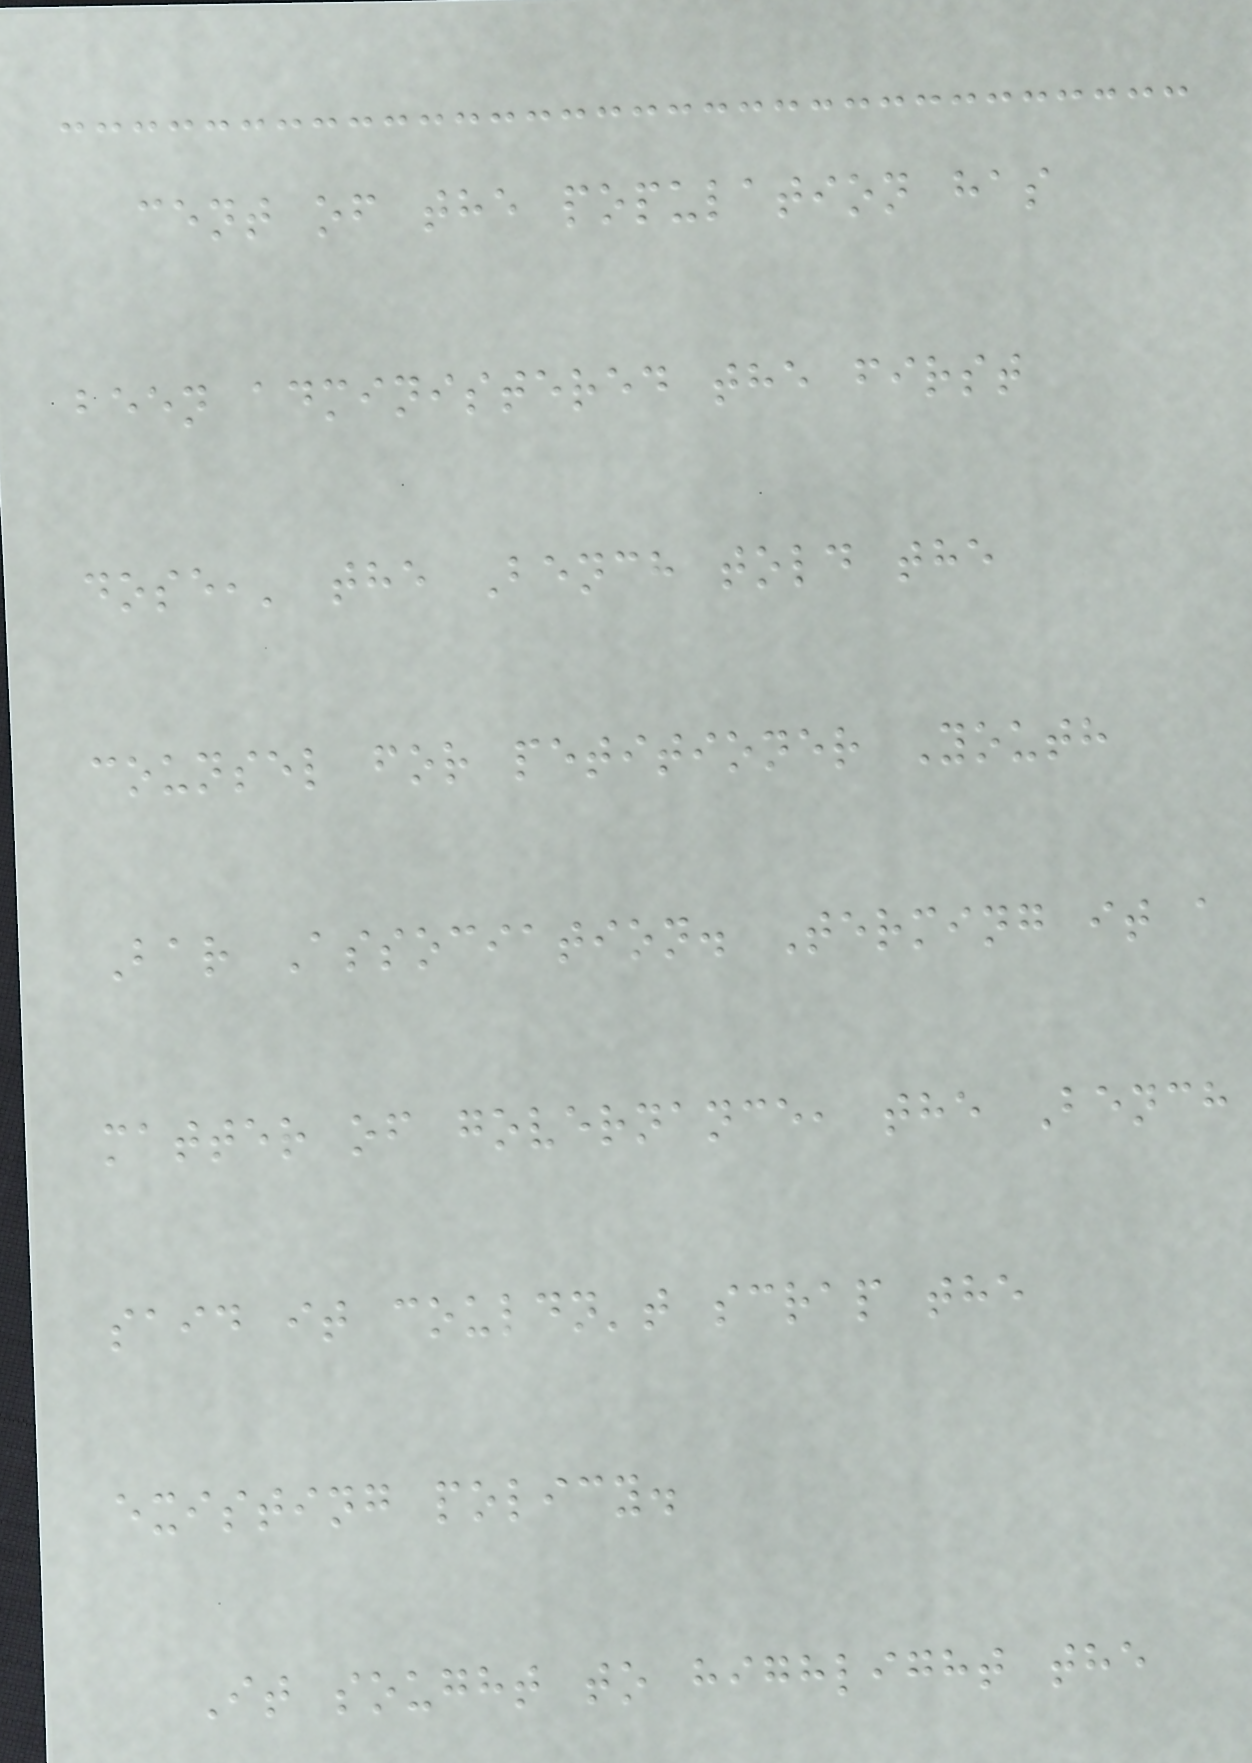cent of the population has
been administered the first
dose,' the Bench told the
counsel for petitioner Youth
Bar Association. Terming it a
matter of governance, the Bench
said it couldn't scrap the
existing policy.
It sought to highlight the
